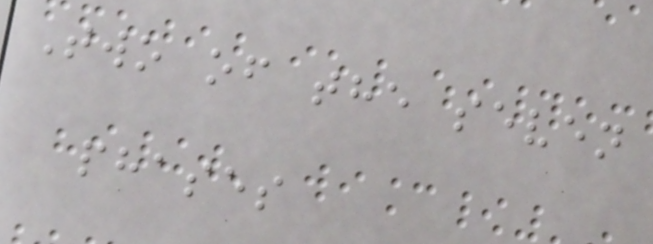Two of the seven
phases
